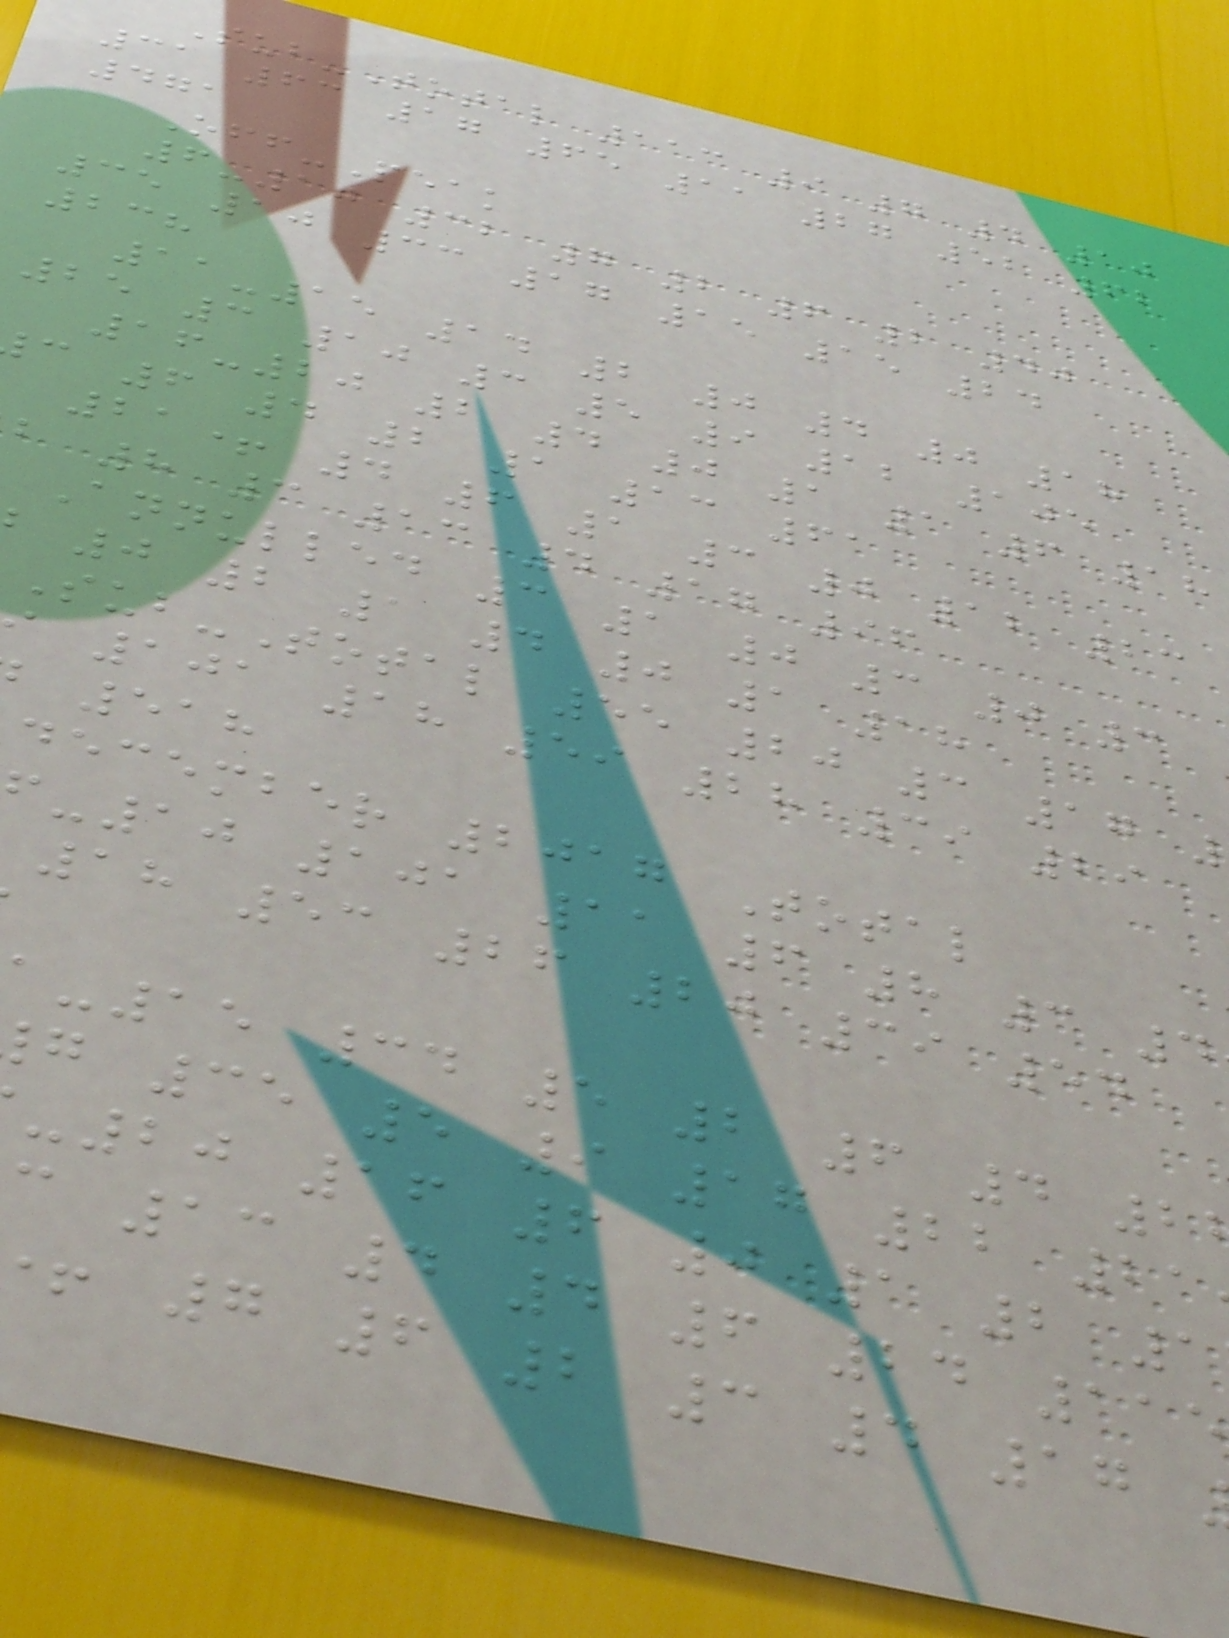Sub-Total 113 9 7 4 10
31 63 17 65 11 27 52 62
471
Off-Peak
6-10 32 7 2 6 2 40
35 10 33 17 15 15 24
238
11-15 14 2 0 4 0 18
25 3 10 3 5 9 12 105
16-20 2 4 0 1 1 6 18
c 6 4 2 1 13 61
21+ 4 6 1 3 0 12 23
b 8 3 13 4 17 96
Annulled 3 1 0 3 0 3
0 2 1 4 0 1 18
Sub-Total 55 20 3 17
101 18 59 28 39 29
518
december 2017 Total
-10 101 11 6 8 3 4
18 53 26 20 39 54
-15 34 5 2 6 4 2
g 35 5 9 17 22 21
-20 16 6 0 1 2 1
c 13 4 4 6 24 115
7 6 2 3 4 17
